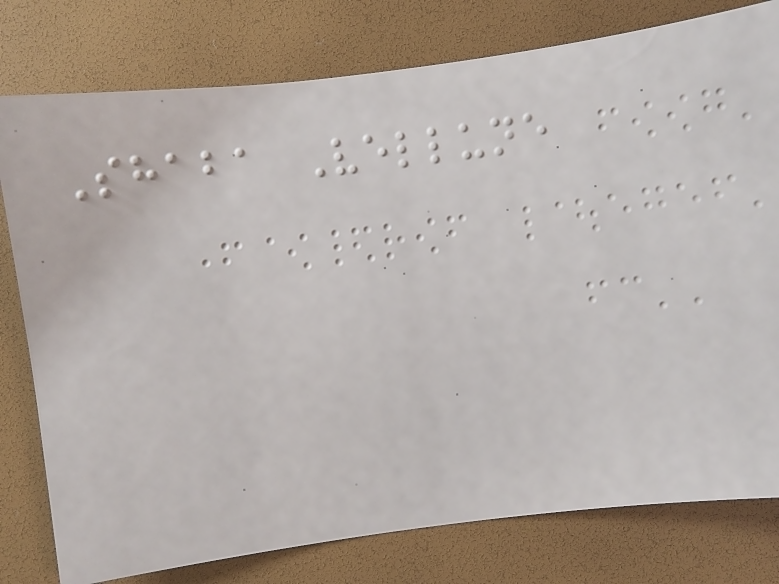Shaba Vellune
